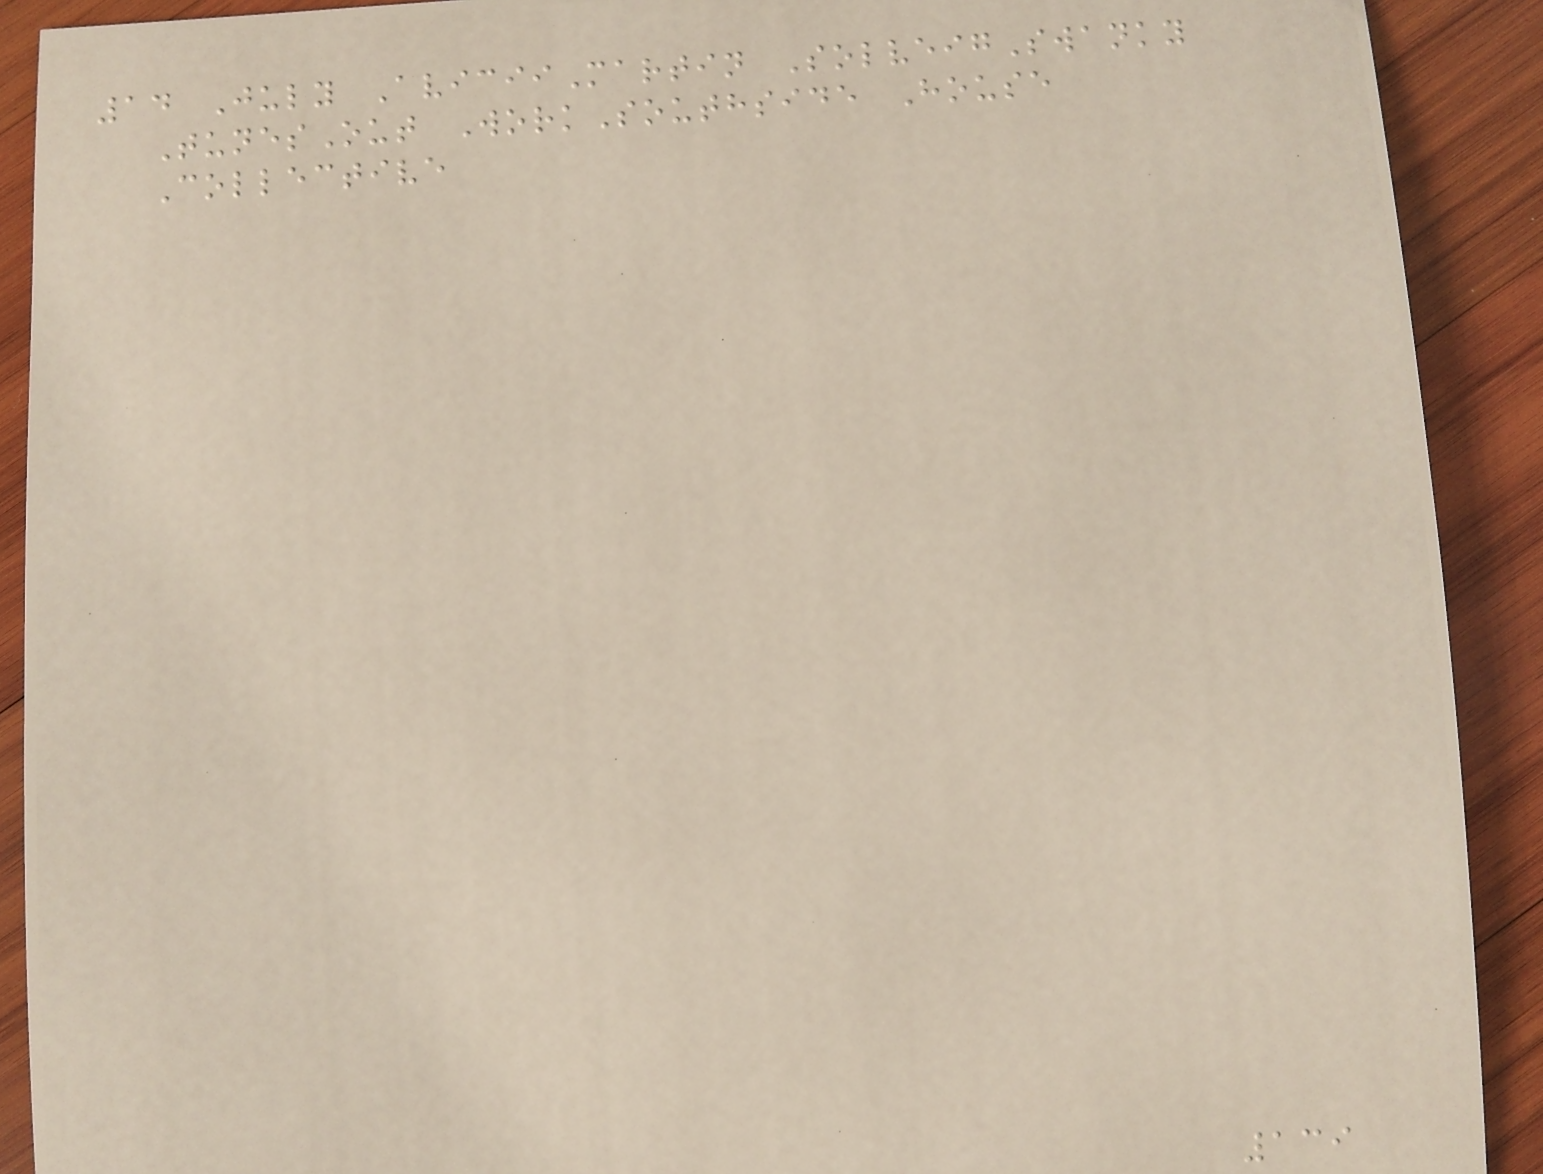14 July AviciiMartin SolveigSwanky
TunesOut WorkSouthside House
Collective
139
